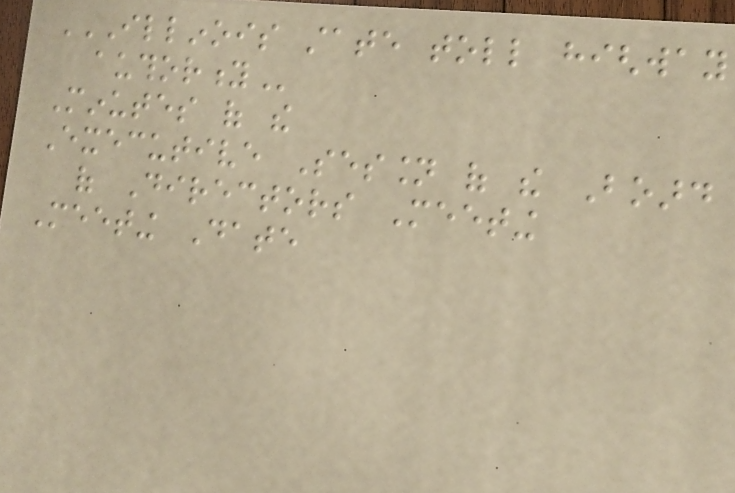ILLINOIS STATE TOLL HIGHWAY
AUTHORITY
Minutes of the
Executive Session of the Board
of Directors Meeting
Meeting Date
